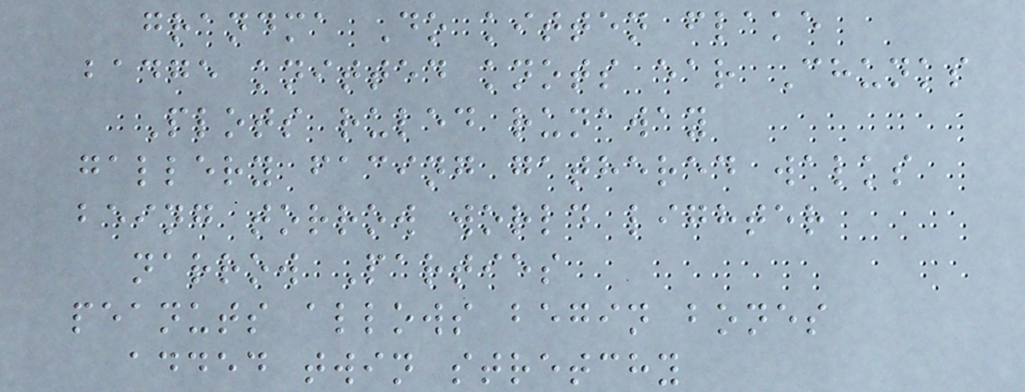grandma Do kitten flake
badge knitted knots ear Chunks
Plots ruled runaway
gallery facing gathered walks
being torrow world lighter
narrow Parties
peanuts allows begin bones
added twin stretchy
